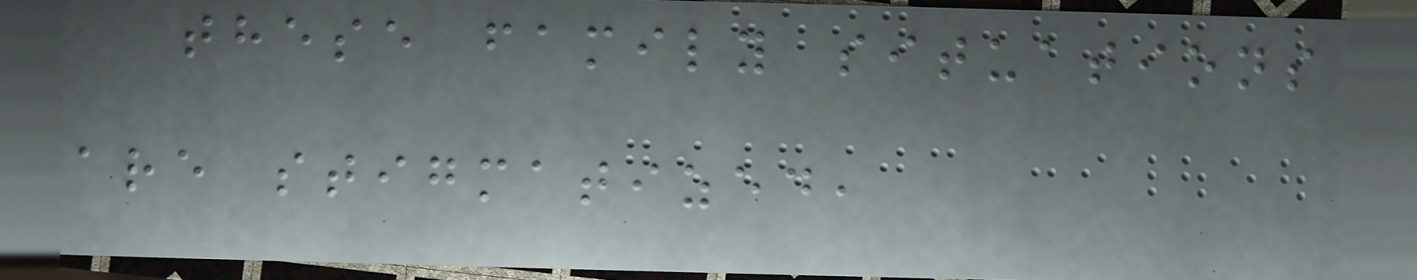these family situations
are stigmatized,
